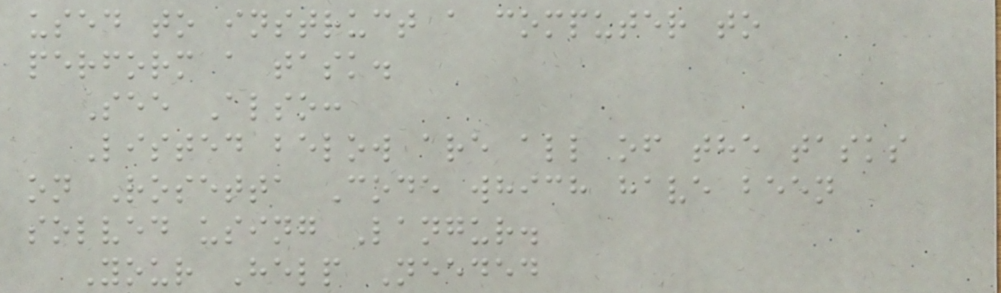used to instruct a computer to
perform a task.
See Also:
Listed below are all of the tasks
on Rosetta Code which have been
solved using Langur.
Your Help Needed
